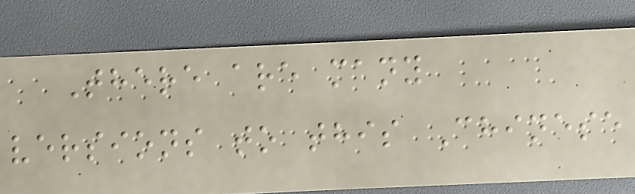There are many
versions to this Chinese
